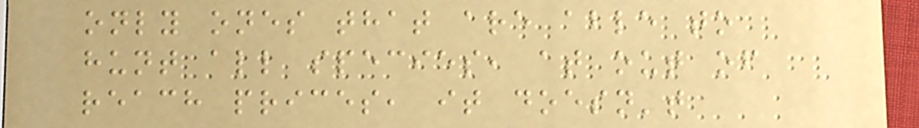only ones that are able to
hunt all species, at out of
reach prices, it doesn't
